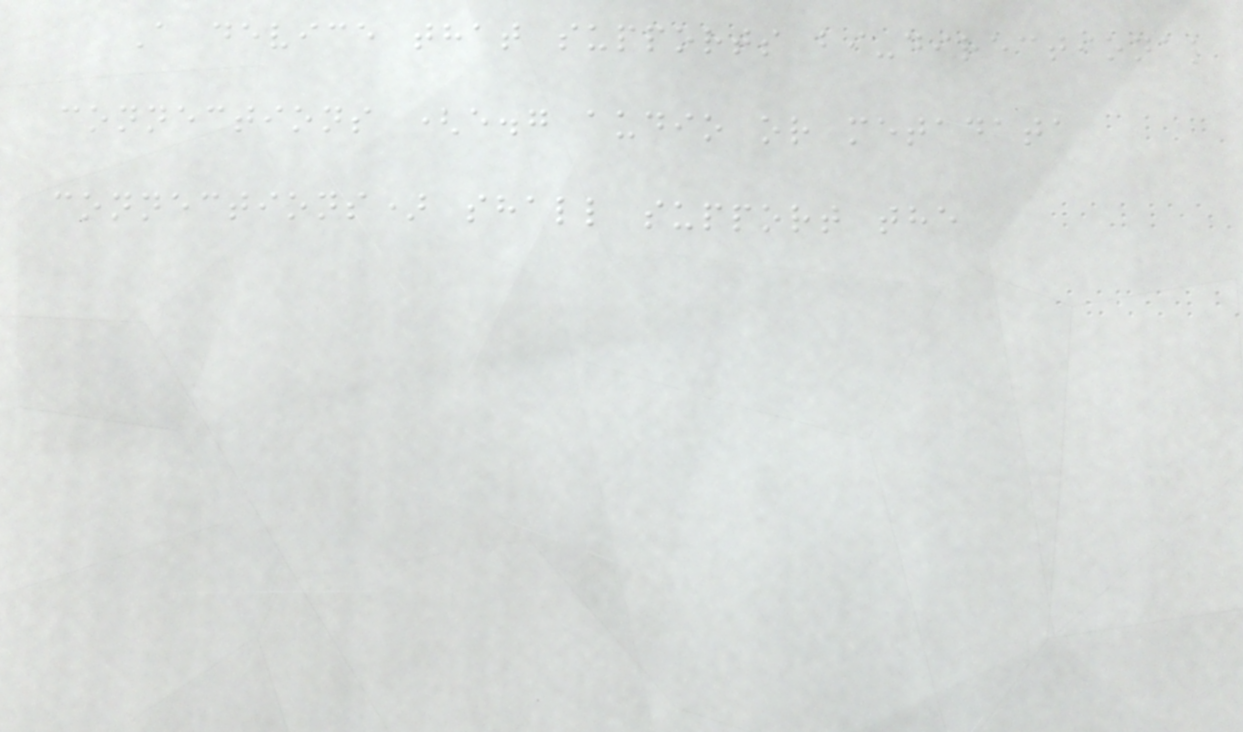A device that supports bi-directional
connections (e.g audio or metadata
connections) shall support the
